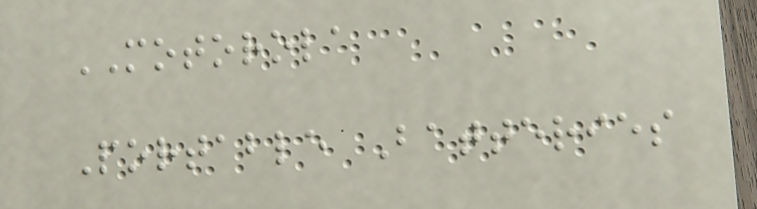MOTOROLA
Portable Batteries
